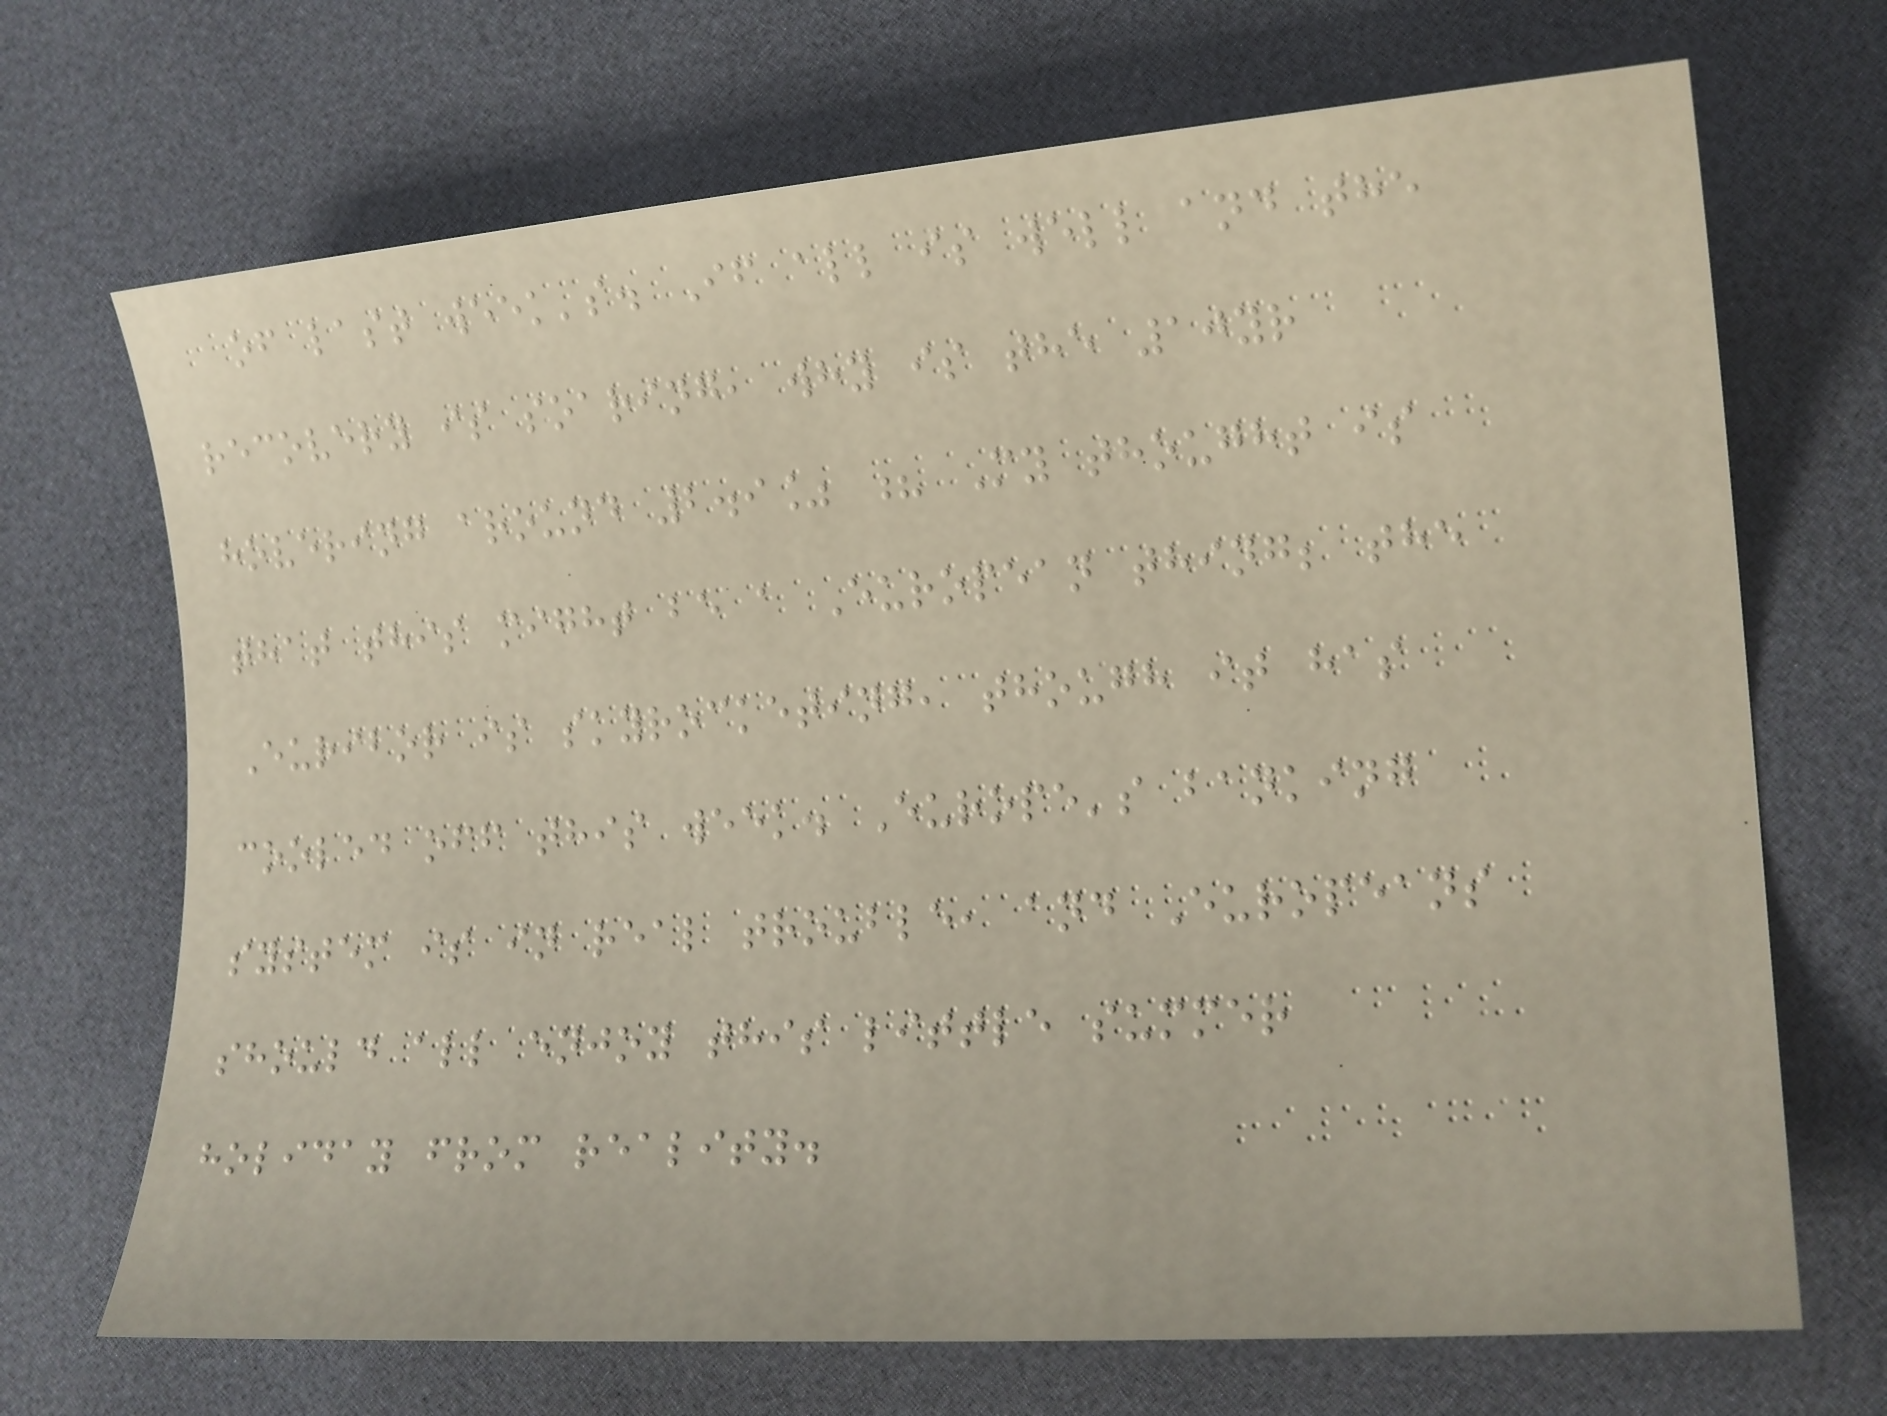of last week's. If all is well and the
recovery is soaring, why is the 10yr
hovering around 2.9% ? My thought is
that this might be a European thing; the
Euribor is skyrocketing, though it has
cooled off this week. Europe's banking
system is in real trouble, and Europeans
should all enjoy this little summer
holiday from reality.
